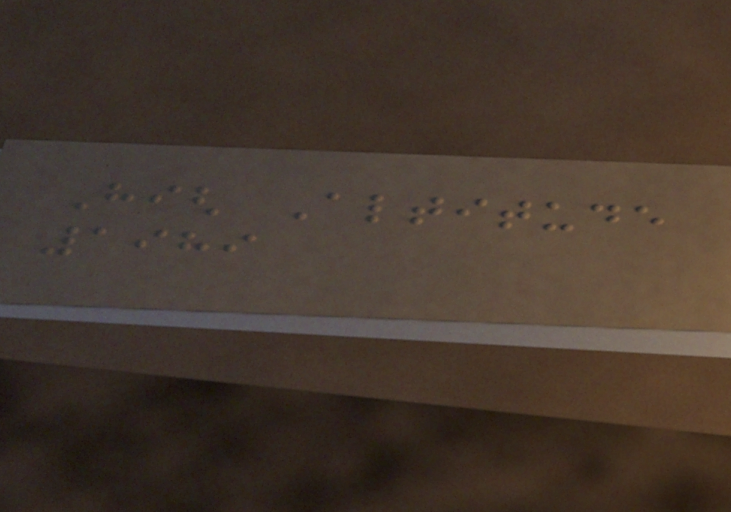High Altitude
1989
